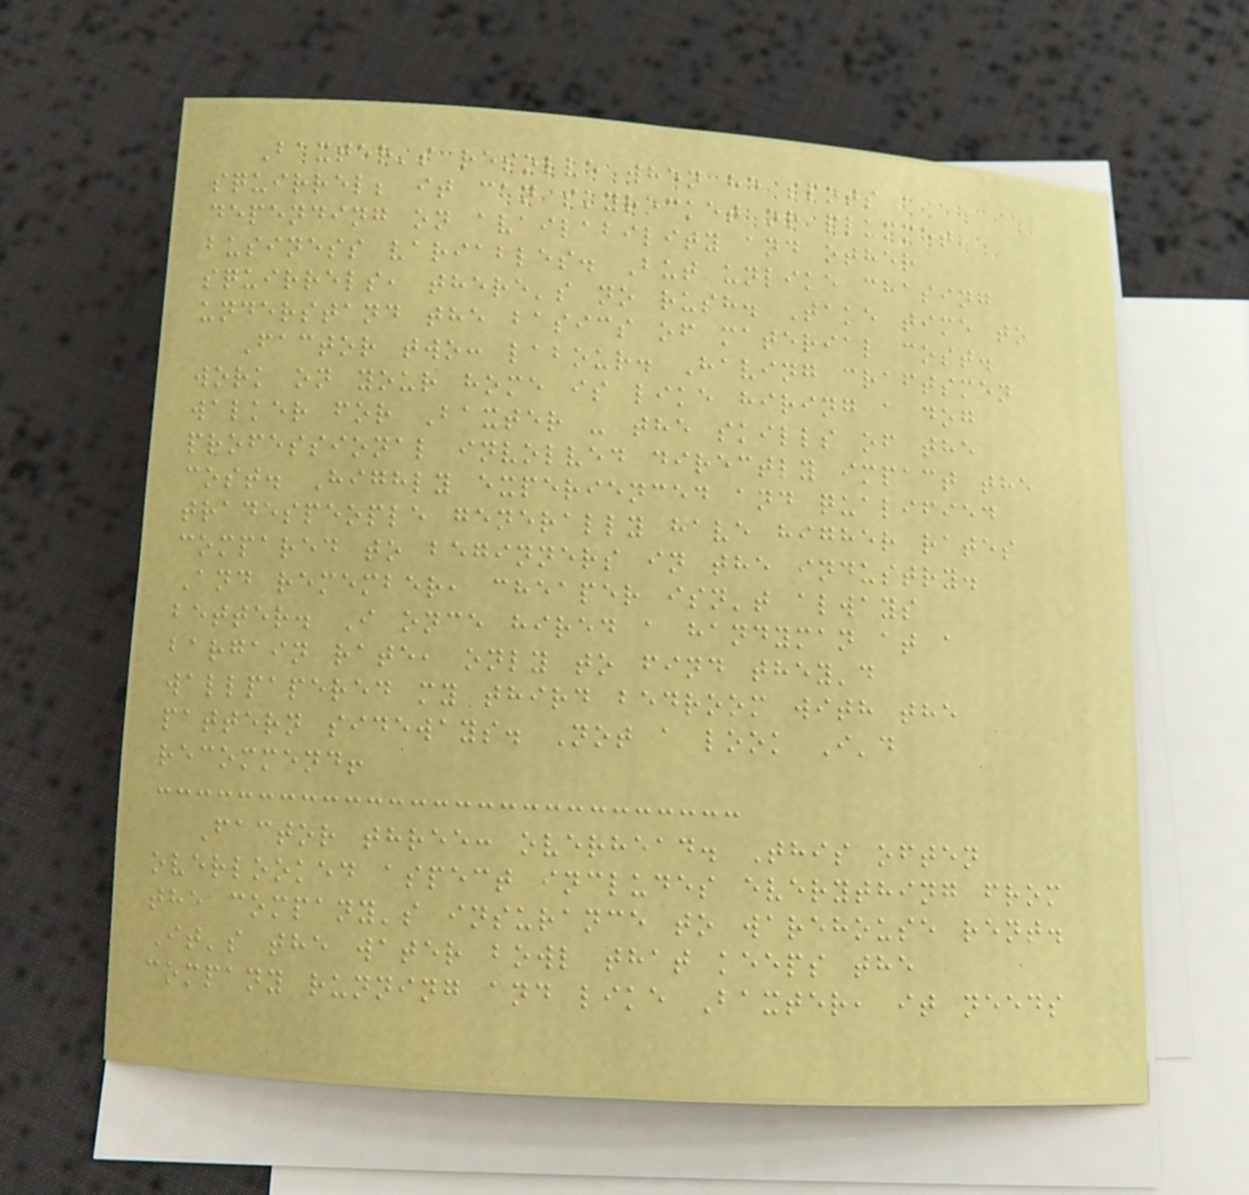Baxter's resolve when he spots a
squirrel; it can skyrocket or plummet
depending on availability and other
business variables. But unlike chasing
squirrels, there's no rush. Take time to
understand the basics of material cost.
Factor two: labour. Having craftsmen
work on your home is like hiring a dog
walker for Baxter - the skills of the
professional involved directly impact the
cost. Highly experienced and qualified
tradespeople generally have higher rates
compared to beginners in the industry.
And remember, cheaper isn't always
better. I once hired a handyman at a
bargain rate, only to find they'd
wallpapered my third bedroom with the
pattern sideways. Not a look I'd
recommend!
Factor three: overhead. This often
overlooked aspect includes everything from
the company's insurance to warehouse rent.
It's the water bowl that keeps the
company running and like Baxter, it needs
